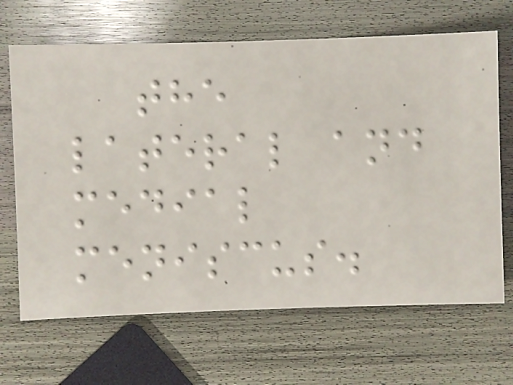the
lateral and
medial
meniscus.
